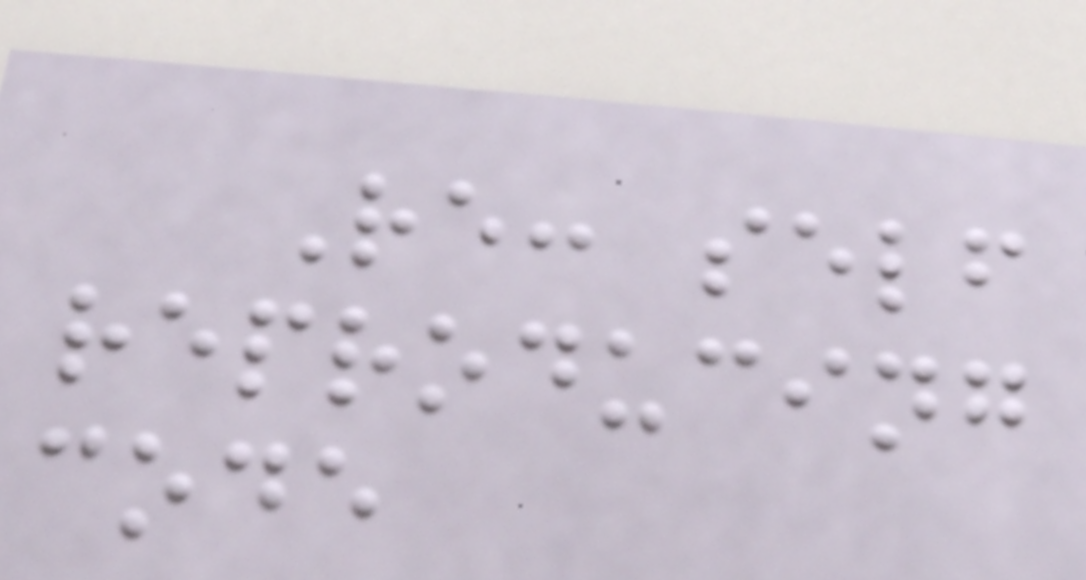Re: self
reproducing
code
